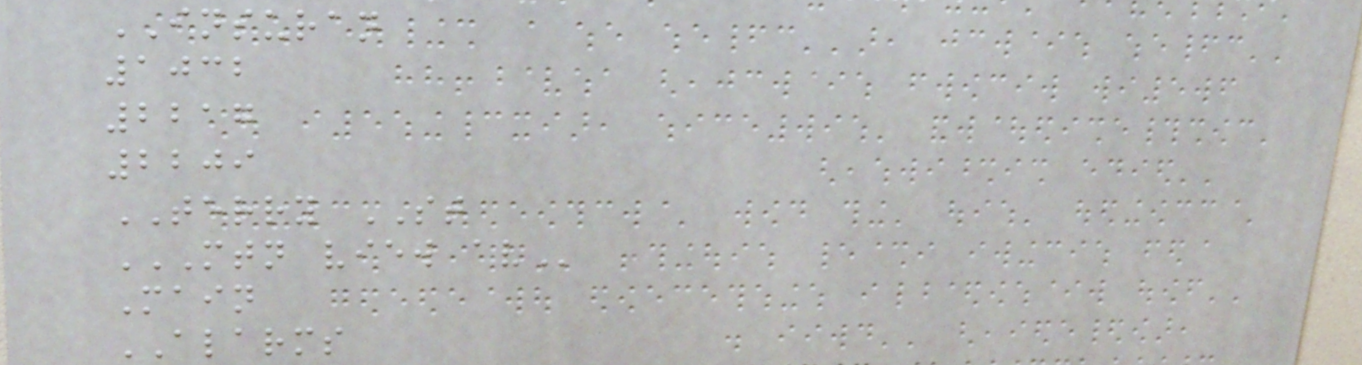INSURAN
1032
2217
2209
TERRY ST
MTN VIEW AV
Main
ALARMS
